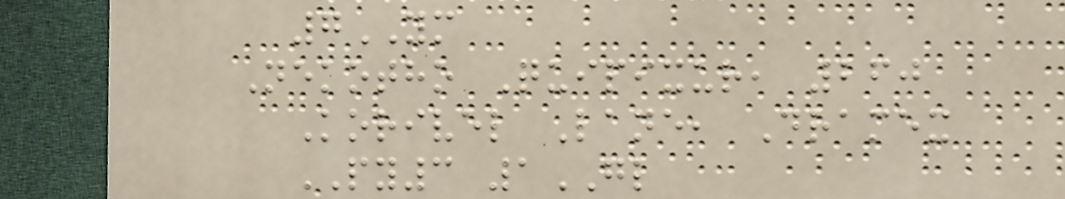7YM
Nekotho Quipixur, 260
Korivel Lane, Dramex
PY3 1GL
